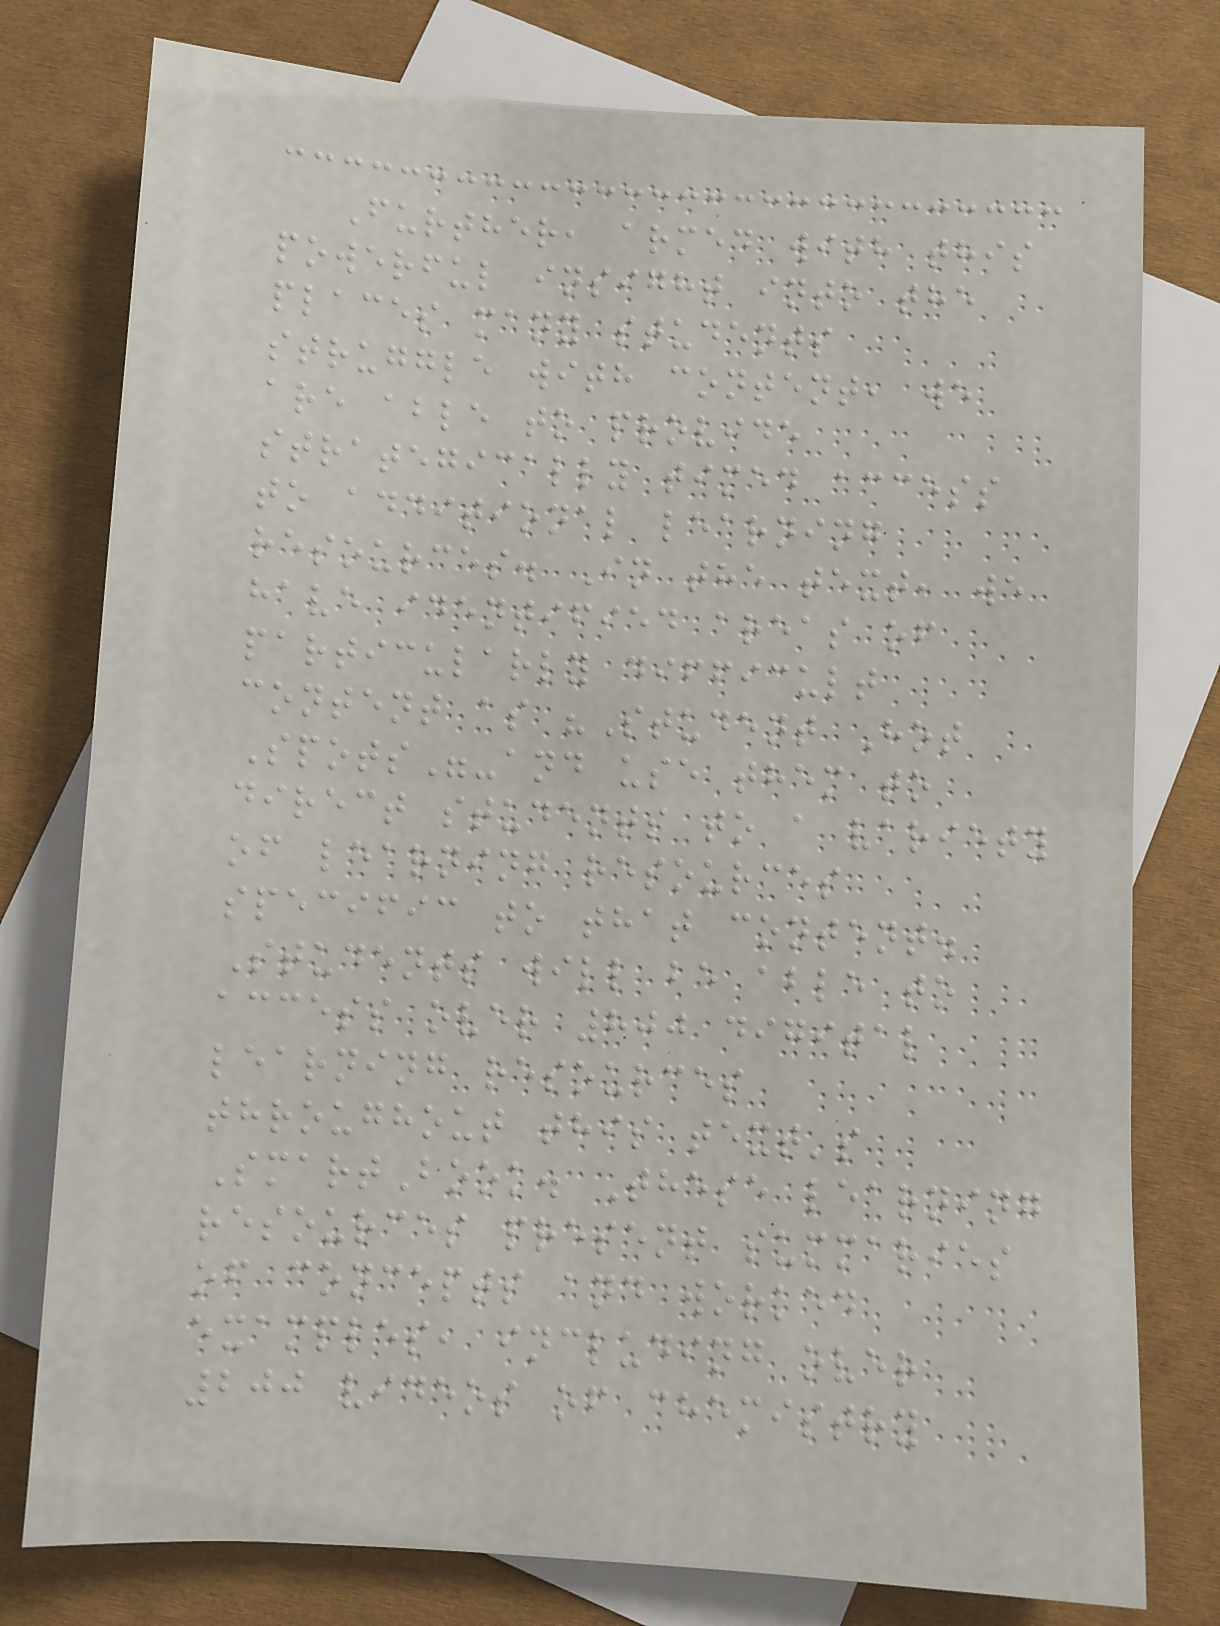Further, armed with this
powerful insight into the
places many students
struggle with content, we
are able to provide
strategically timed access
to additional learning
resources. In the text, we
have identified areas of
particularly difficult
content as "Student Hot
Spots"-and use them to
direct students to a variety
of learning resources
specific to that content.
Students will be able to
access over 800 digital
learning resources
throughout this text's
SmartBook. These learning
resources present summaries
of concepts and worked
examples, including over
200 videos of chemistry
